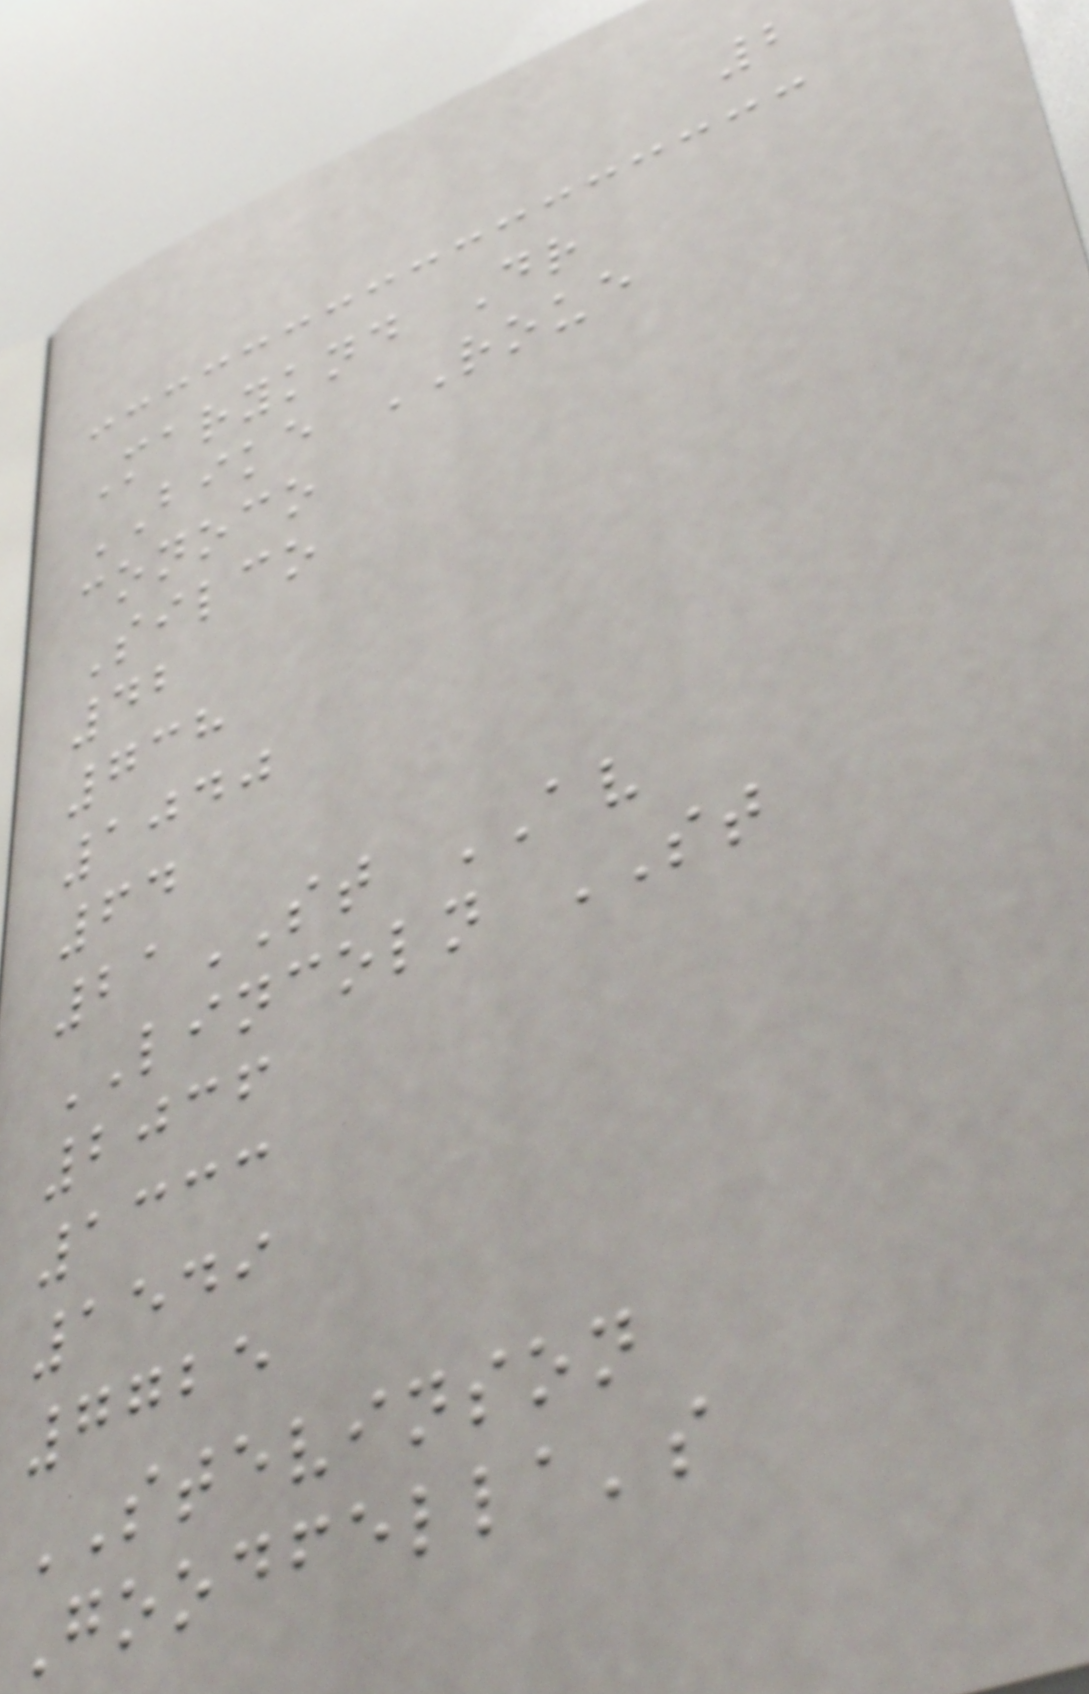2
Maryknd Dr
BIKE ROUE
conoco
Silco
42
738
1040
64
21ST AV
LINCOLN ST
2036
1333
1549
7725
STEVINSON
Goodfella's
